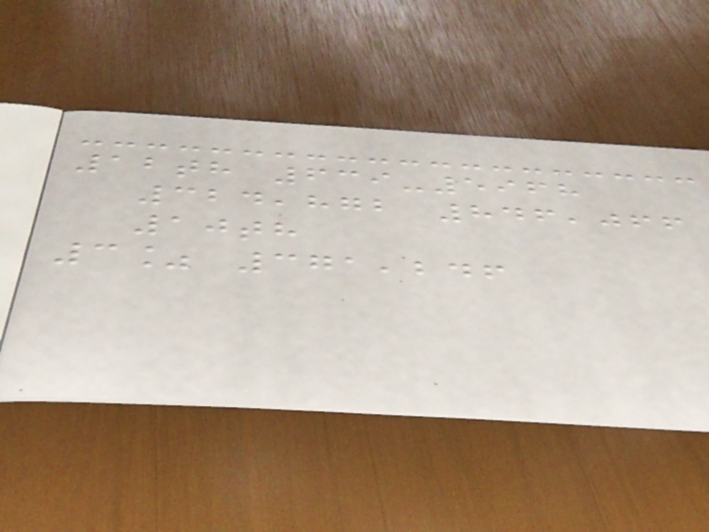12th 639-5968
324,872 846,066
10th
3% 371,246
